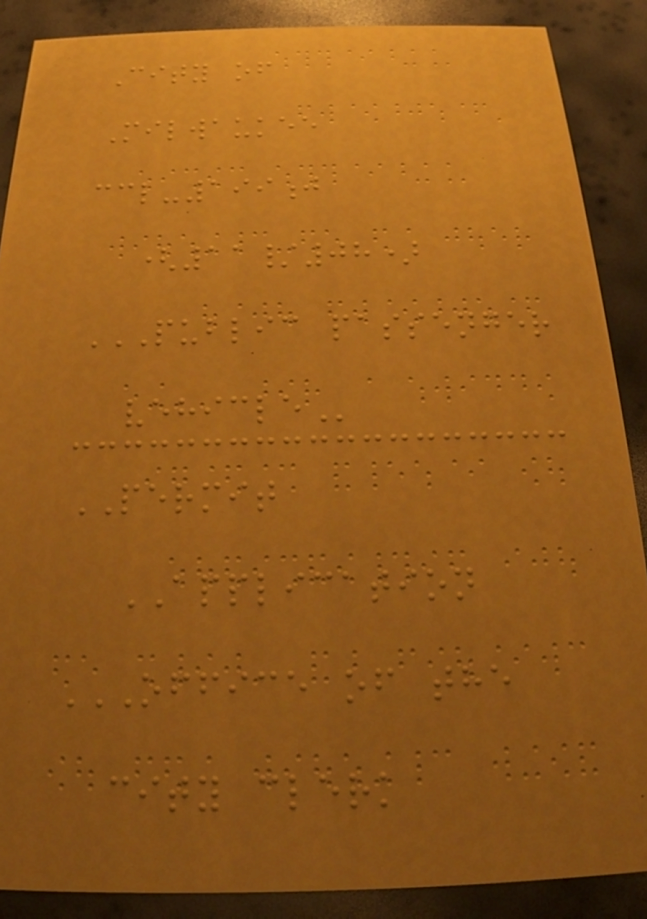City of
Milwaukee
ccl-199j
(11/08)
PUBLIC PASSENGER
VEHICLE
PERMIT
APPLICATION
OFFICE OF THE
CITY CLERK
